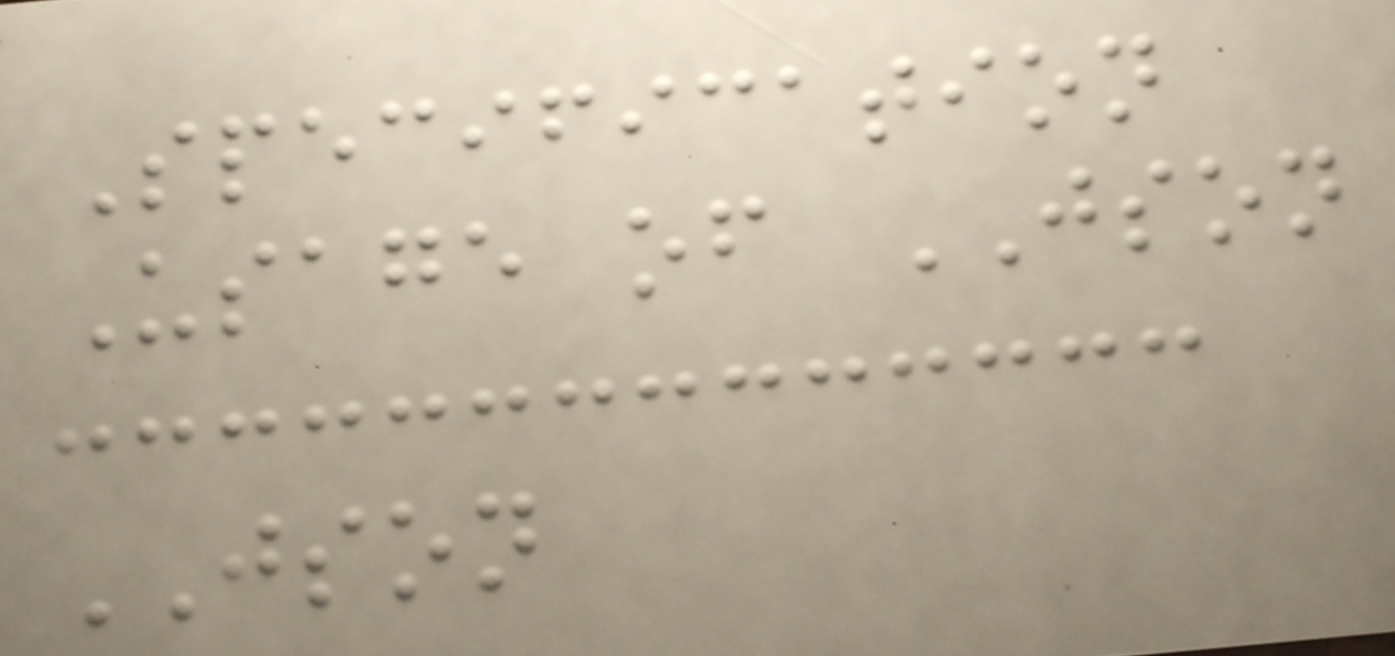Specification
Usage of JSON
JSON
